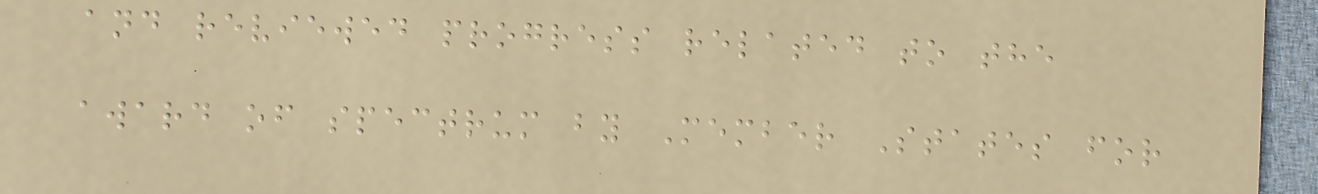and reviewed progress related to the
award of spectrum by Member States for
